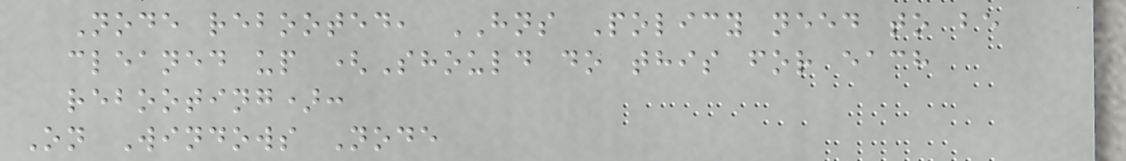Node rebooted, HNS Policy need to be
cleaned up (Should do this for each
rebooting):
On Windows Node
